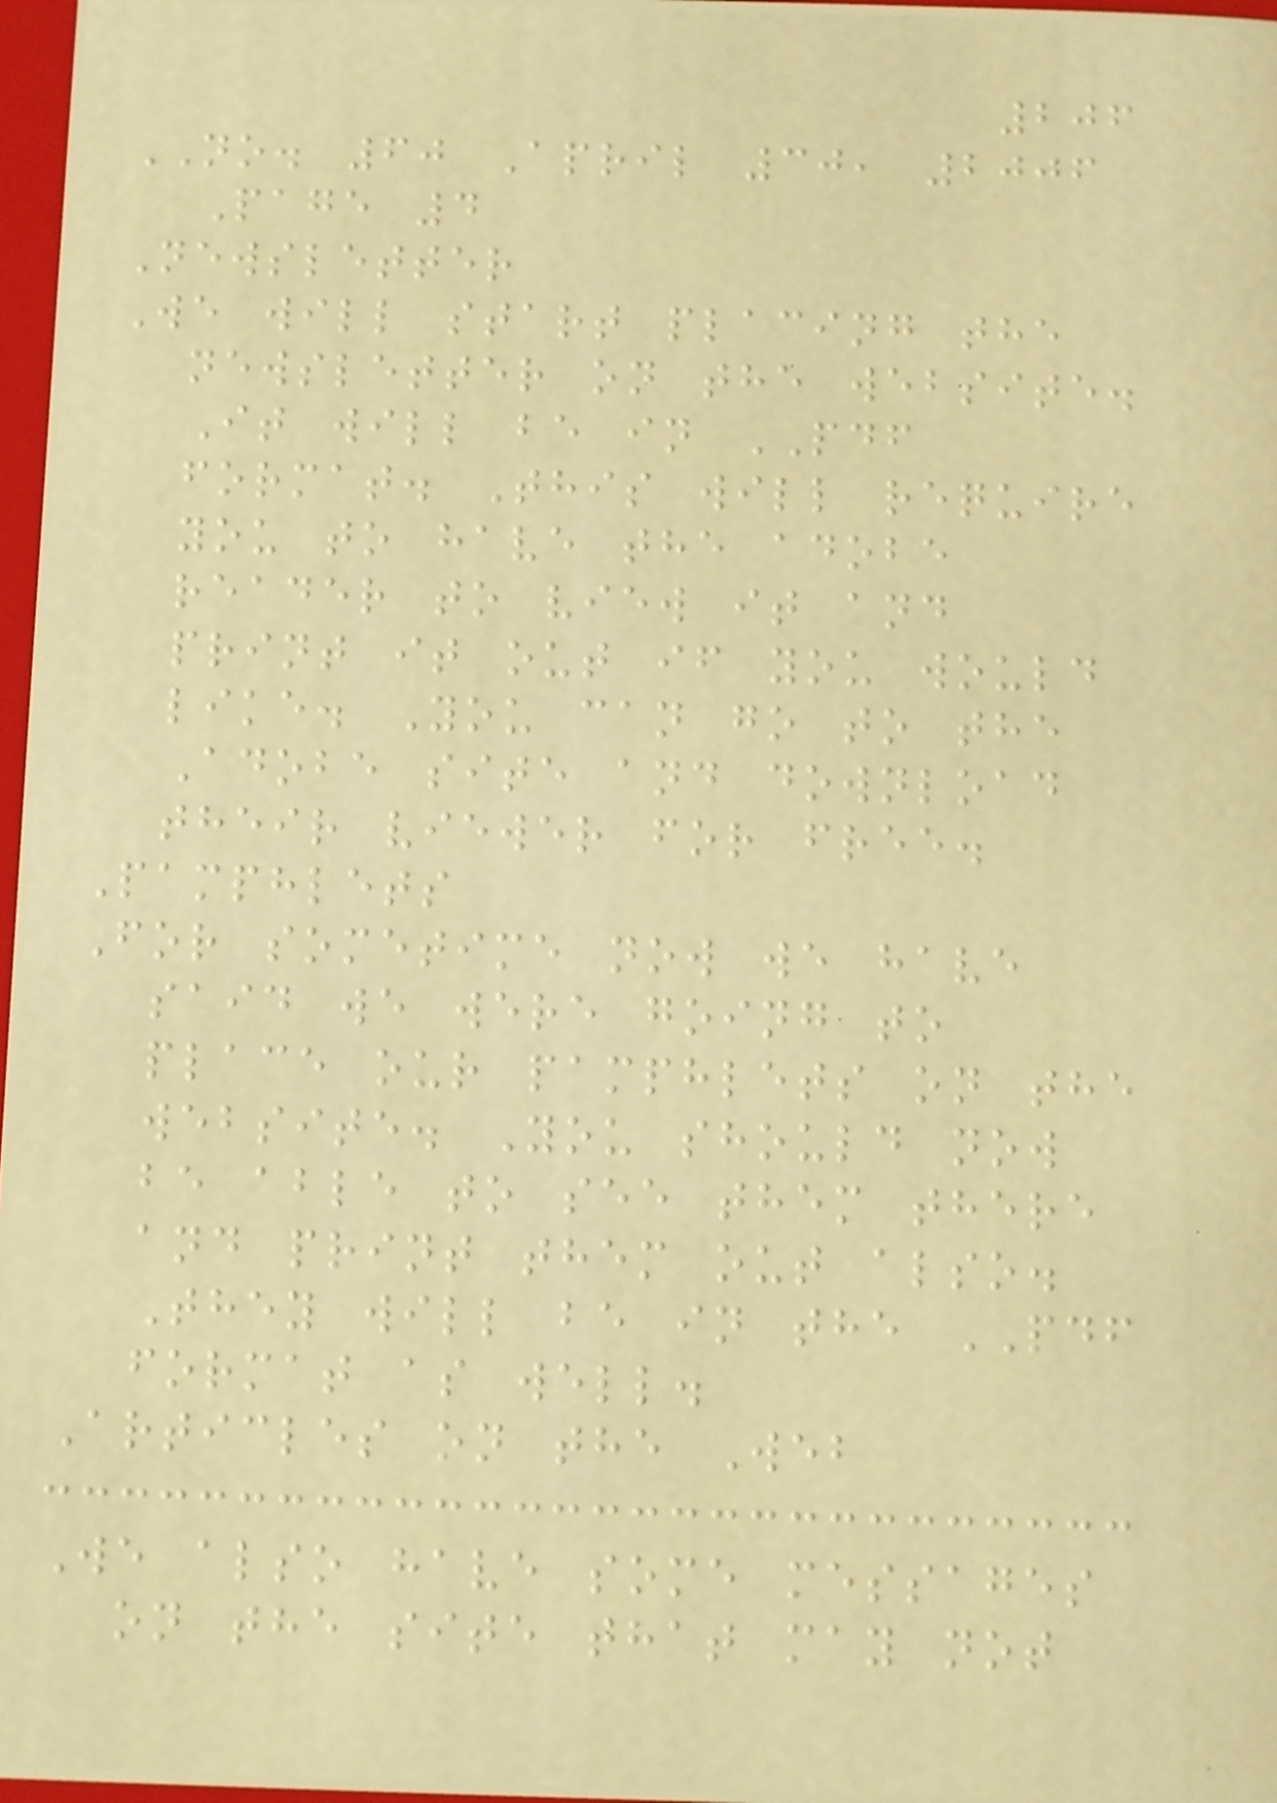206
NO. 60 April 30, 2006
Page 4
Newsletter
We will start placing the
newsletter on the website.
It will be in PDF
format. This will require
you to have the adobe
reader to view it and
print it out if you would
like. You can go to the
Adobe site and download
their viewer for free.
Pamphlets
For sometime now we have
said we were going to
place our pamphlets on the
website. You should now
be able to see them there
and print them out also.
They will be in the PDF
format as well.
Articles on the Web
We also have some messages
on the site that may not
